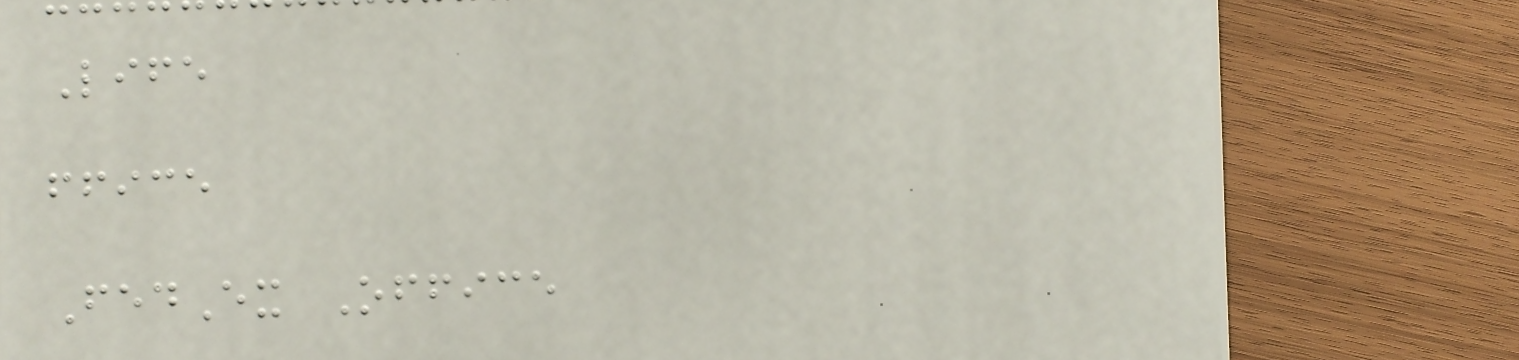Life
ffice
FedEx Office
